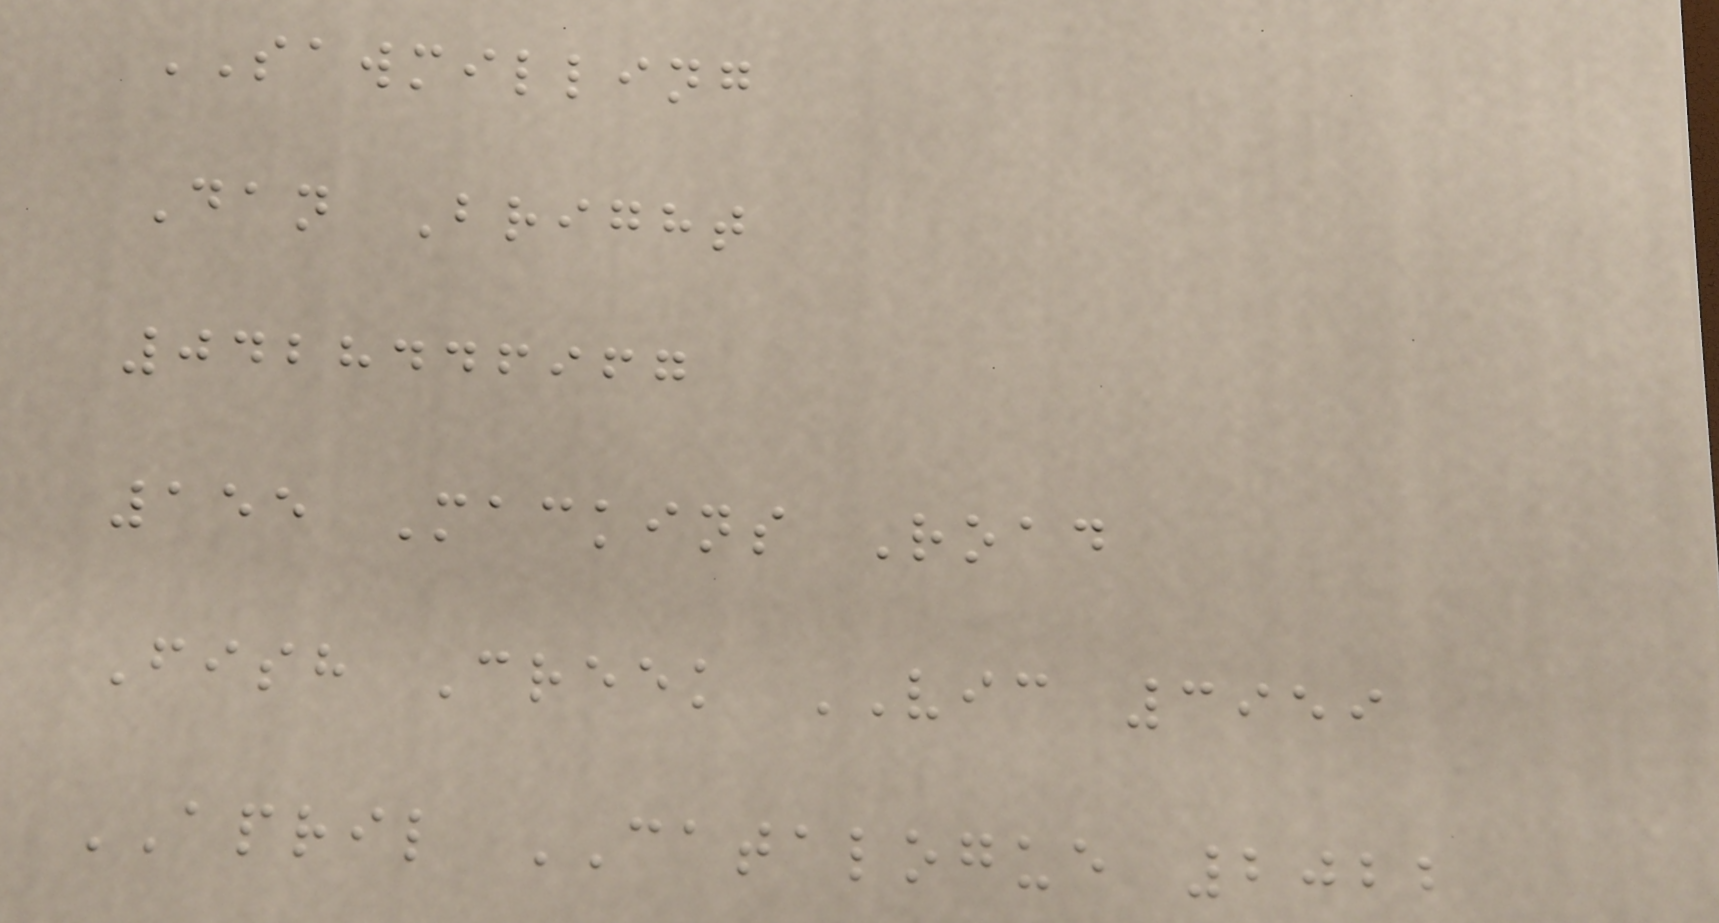SAWMILLING
Dan Bright
0428446967
155 Mackins Road
Fish Creek VIC 3959
APRIL CATALOGUE 2022
